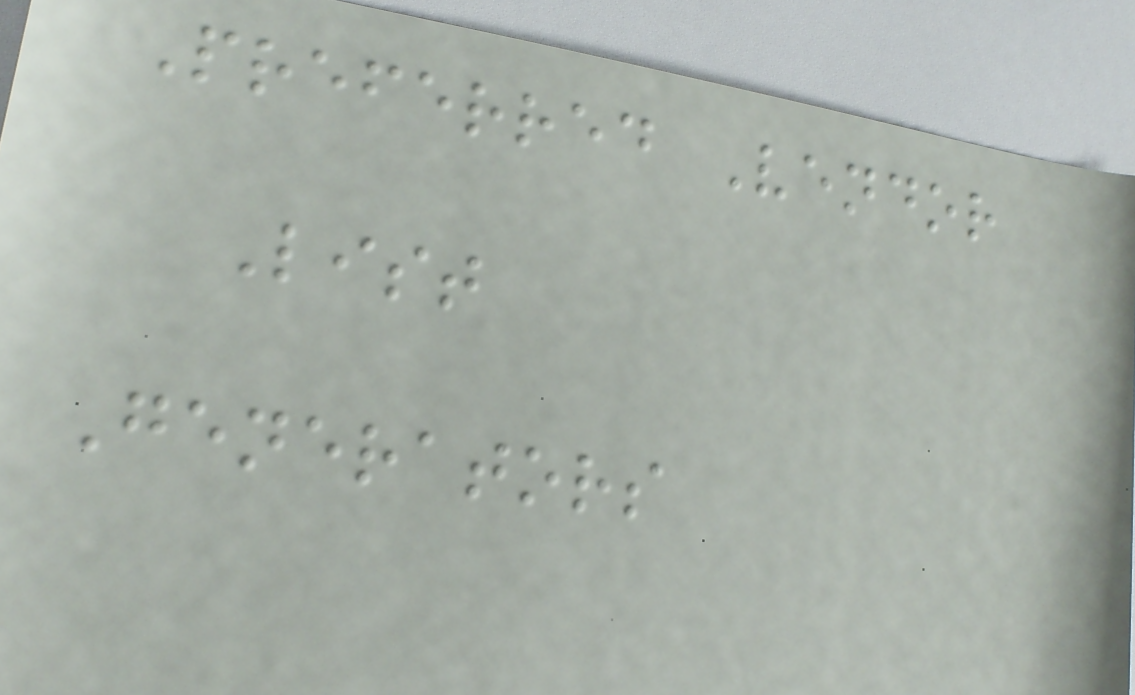Preferred Vendor
List
Generators
